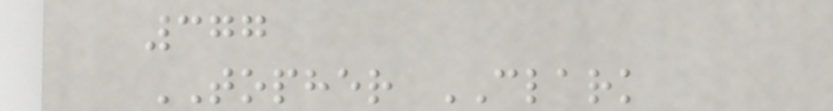377
TOPHER CLARK
